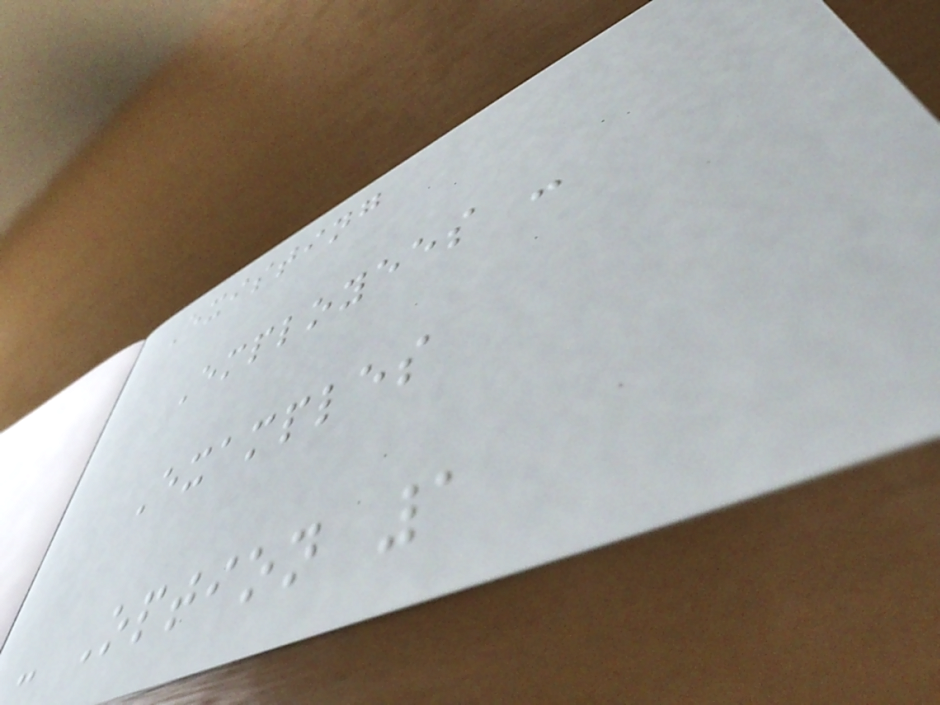Existing
Employees -
Examples
- Option 1
